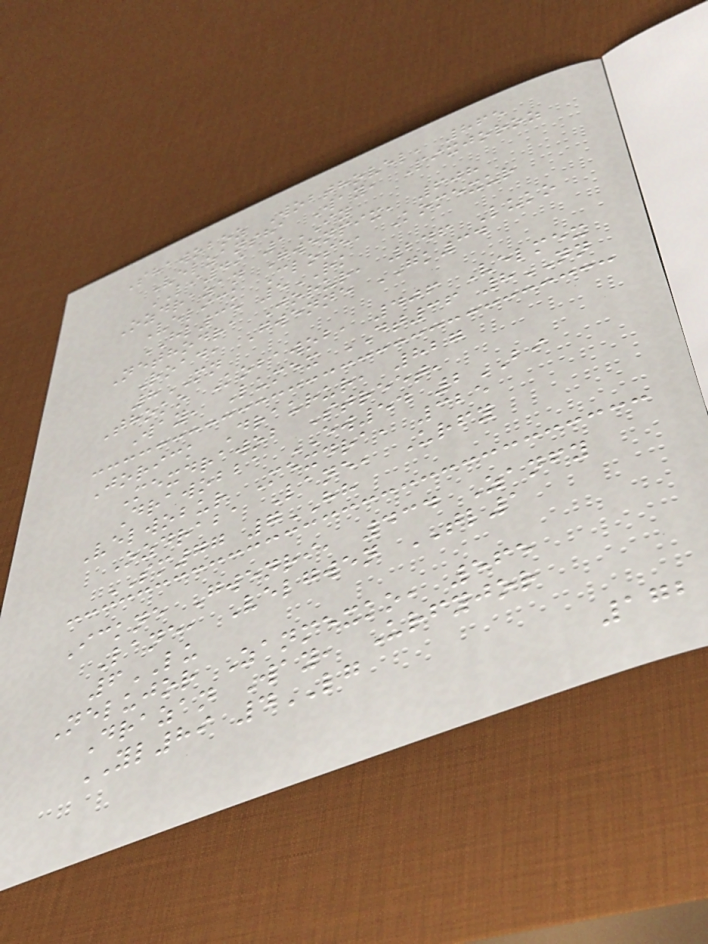Shawoboz Wobthovel, 865
Velzansha Way, Pixjoroz
LI49 1IY
Ozdrazan Gwenpix, 608
Velick Close, Komexur
HL35 5RK
Nethodra Jorur, 246 Luko
Road, Gwenne GK34
8MN
Thoko Kobawob, 406 Velmex
Way, Lumex DT36 8NN
Jorick Draurur, 827
Mexdrawob Street,
Drawobba EW54 2BI
Velwobur Mexdra, 325
Ozdraba Lane, Urfy
SM77 7HH
Ickne Gwenri, 434 Zanfy
Lane, Velgwen TL1
6LU
Nelujor Zanmexko, 565
Drazan Way, Urfyjor
YL89 4LG
172
